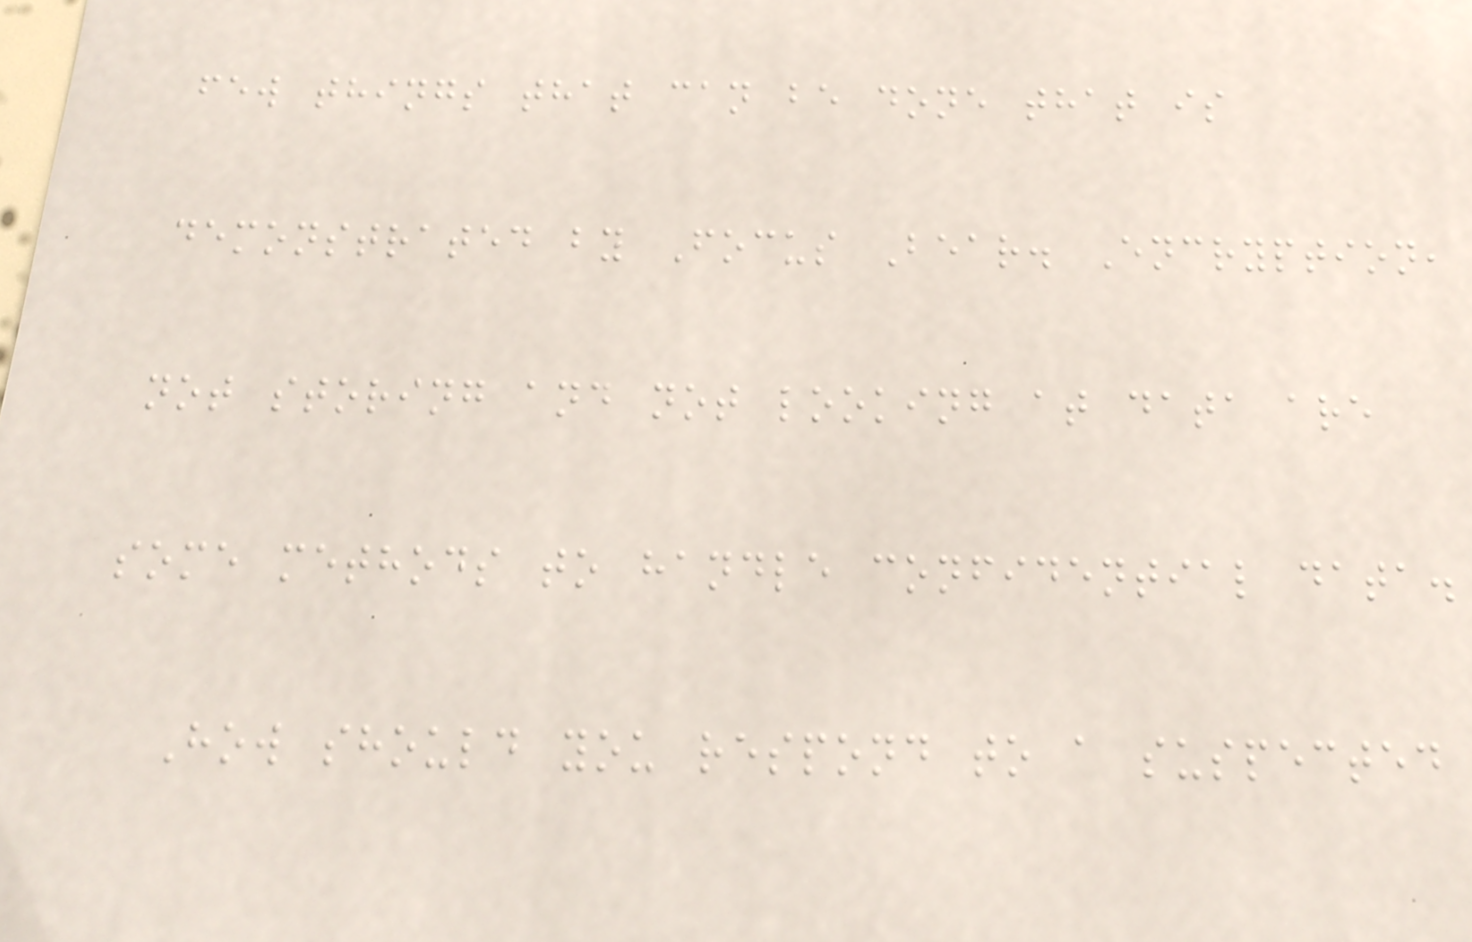few things that can be done that is
demonstrated by Focus Bear. Encryption,
not storing and not looking at data are
some methods to handle confidential data.
How should you respond to a suspected
